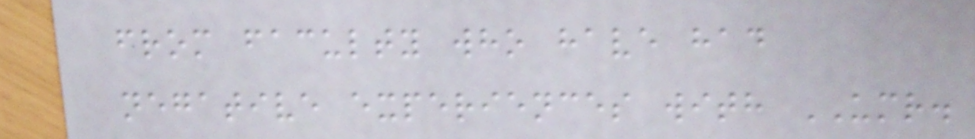from faculty who have had
negative experiences with UMR.
